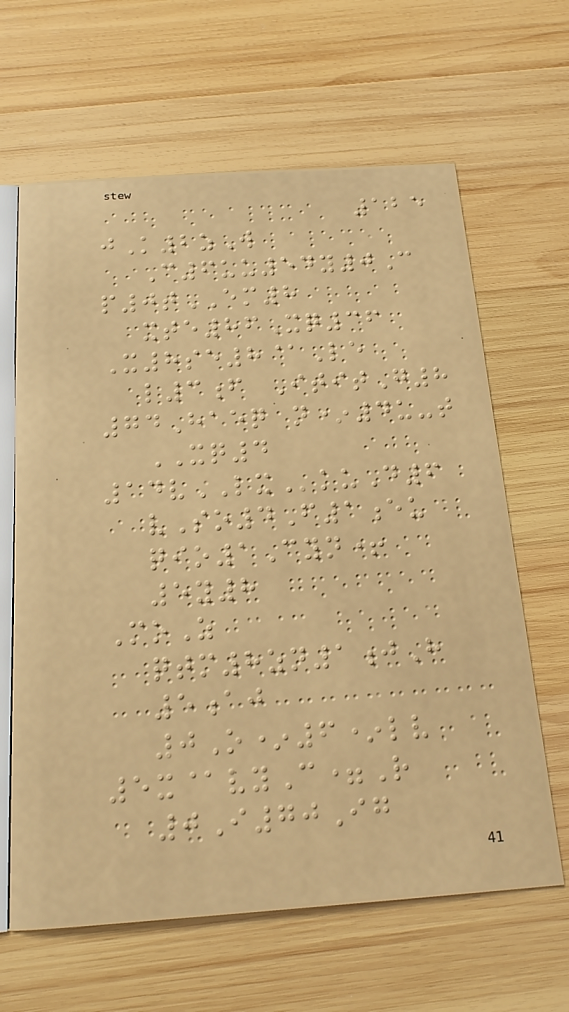125
jK2zW
C6uu54y0C
p0tEM8
xte86Xq36
X8se8@Le
l3f ItitG8
74Haeq n*4u-t
XQ4
14vLXkuD6
vSo4F1eu
qio1Cyn+
5y8
MoZ
qtm8zn1jH
5aj
0O*6*lv
5x@vyC=R
0I70Ig
